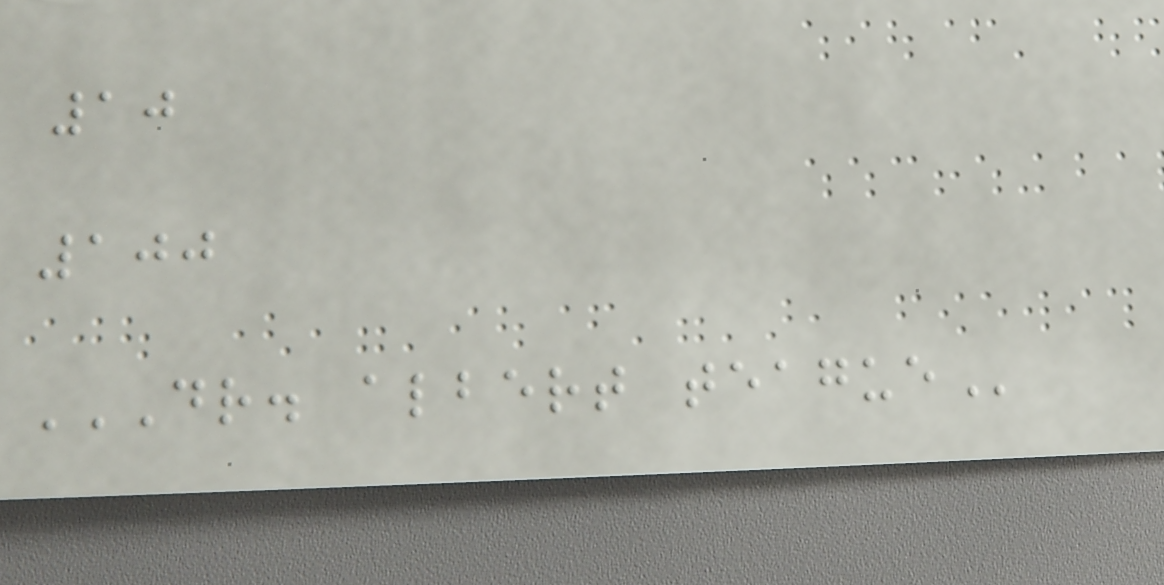10
100
DR. ALBERT TEAGUE
